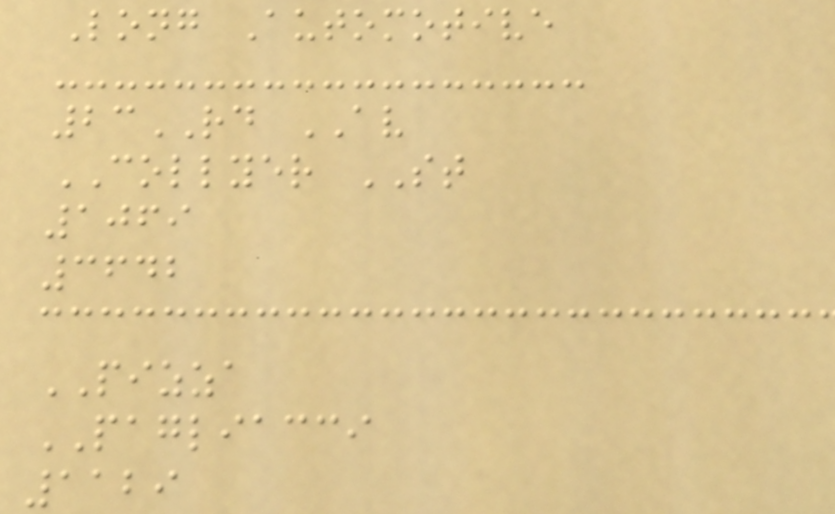Long Automotive
23RD AV
COLLYER ST
1069
3642
PIZZA
PAGLIACCI
1129
